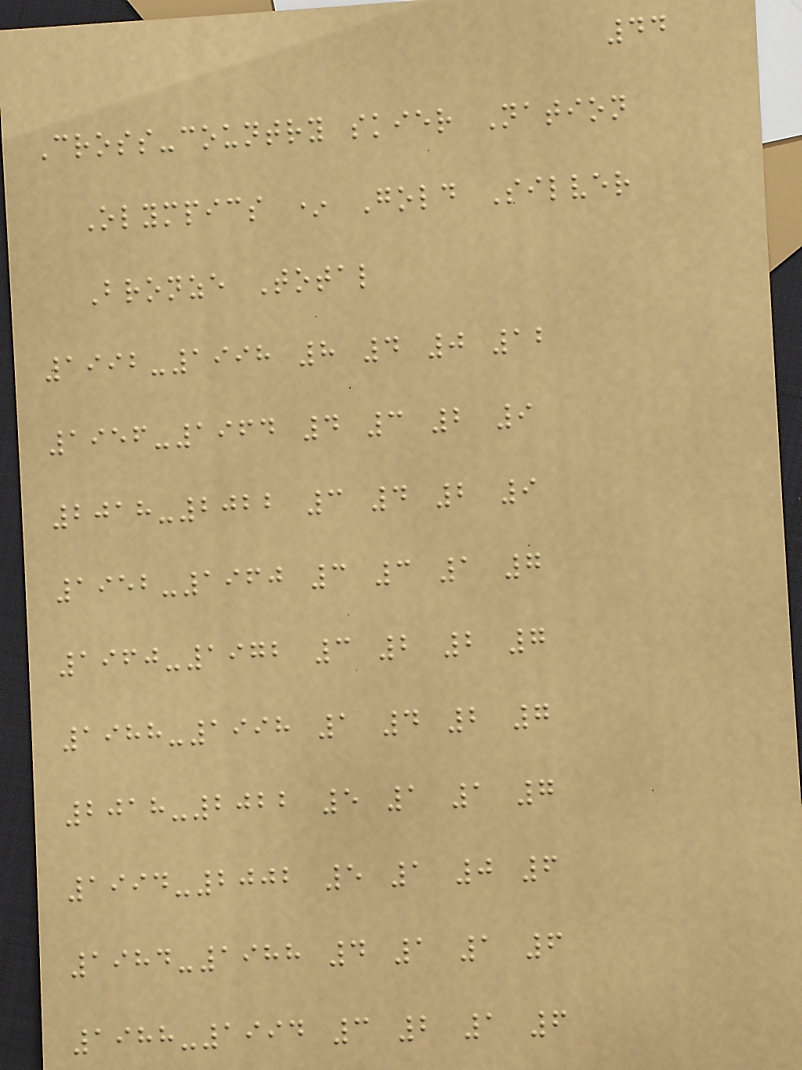44
Cross-country skier Nation
Olympics * Gold Silver
Bronze Total
1992-1998 8 4 0 12
1956-1964 4 3 2 9
2018-2022 3 4 2 9
1952-1960 3 3 1 7
1960-1972 3 2 2 7
1988-1998 1 4 2 7
2018-2022 5 1 1 7
1994-2002 5 1 0 6
1984-1988 4 1 1 6
1988-1994 3 2 1 6
